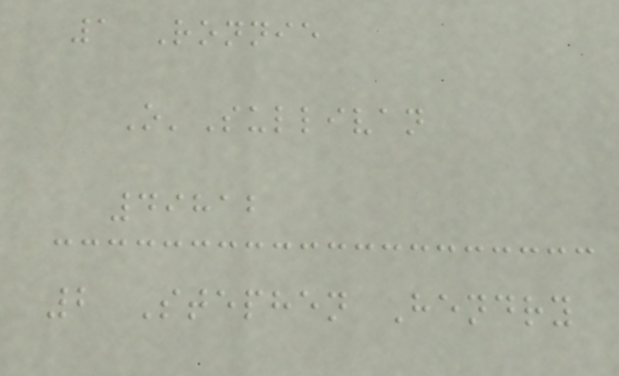1 Ronnie
O'Sullivan
49812
2 Stephen Hendry
